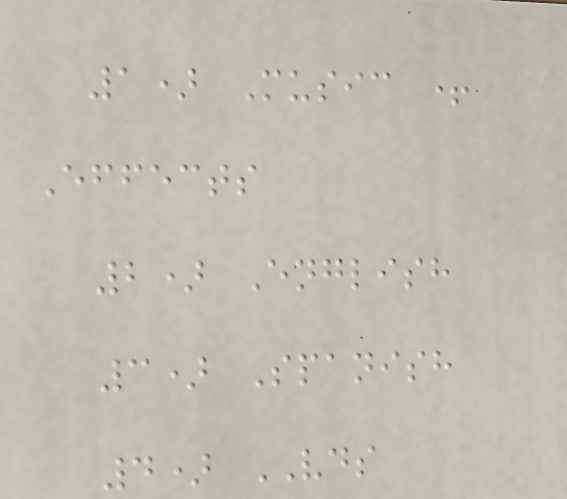1) Music +
Effects
2) English
3) Spanish
4) VDS
